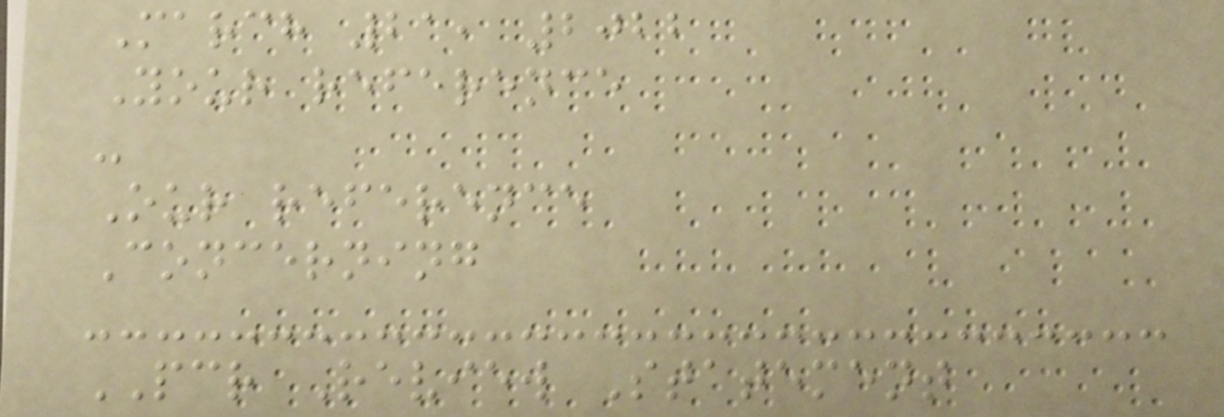March 21, 2022
Your reference
-
Our reference
Concerning
PCR Review Statement
